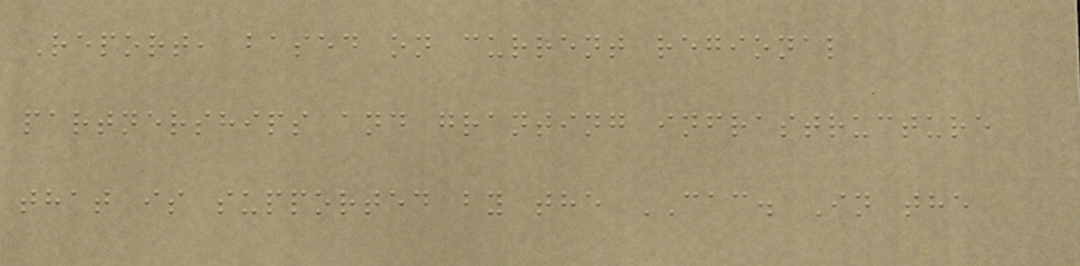Report, based on current regional
partnerships and granting infrastructure
that is supported by the CAC. In the
